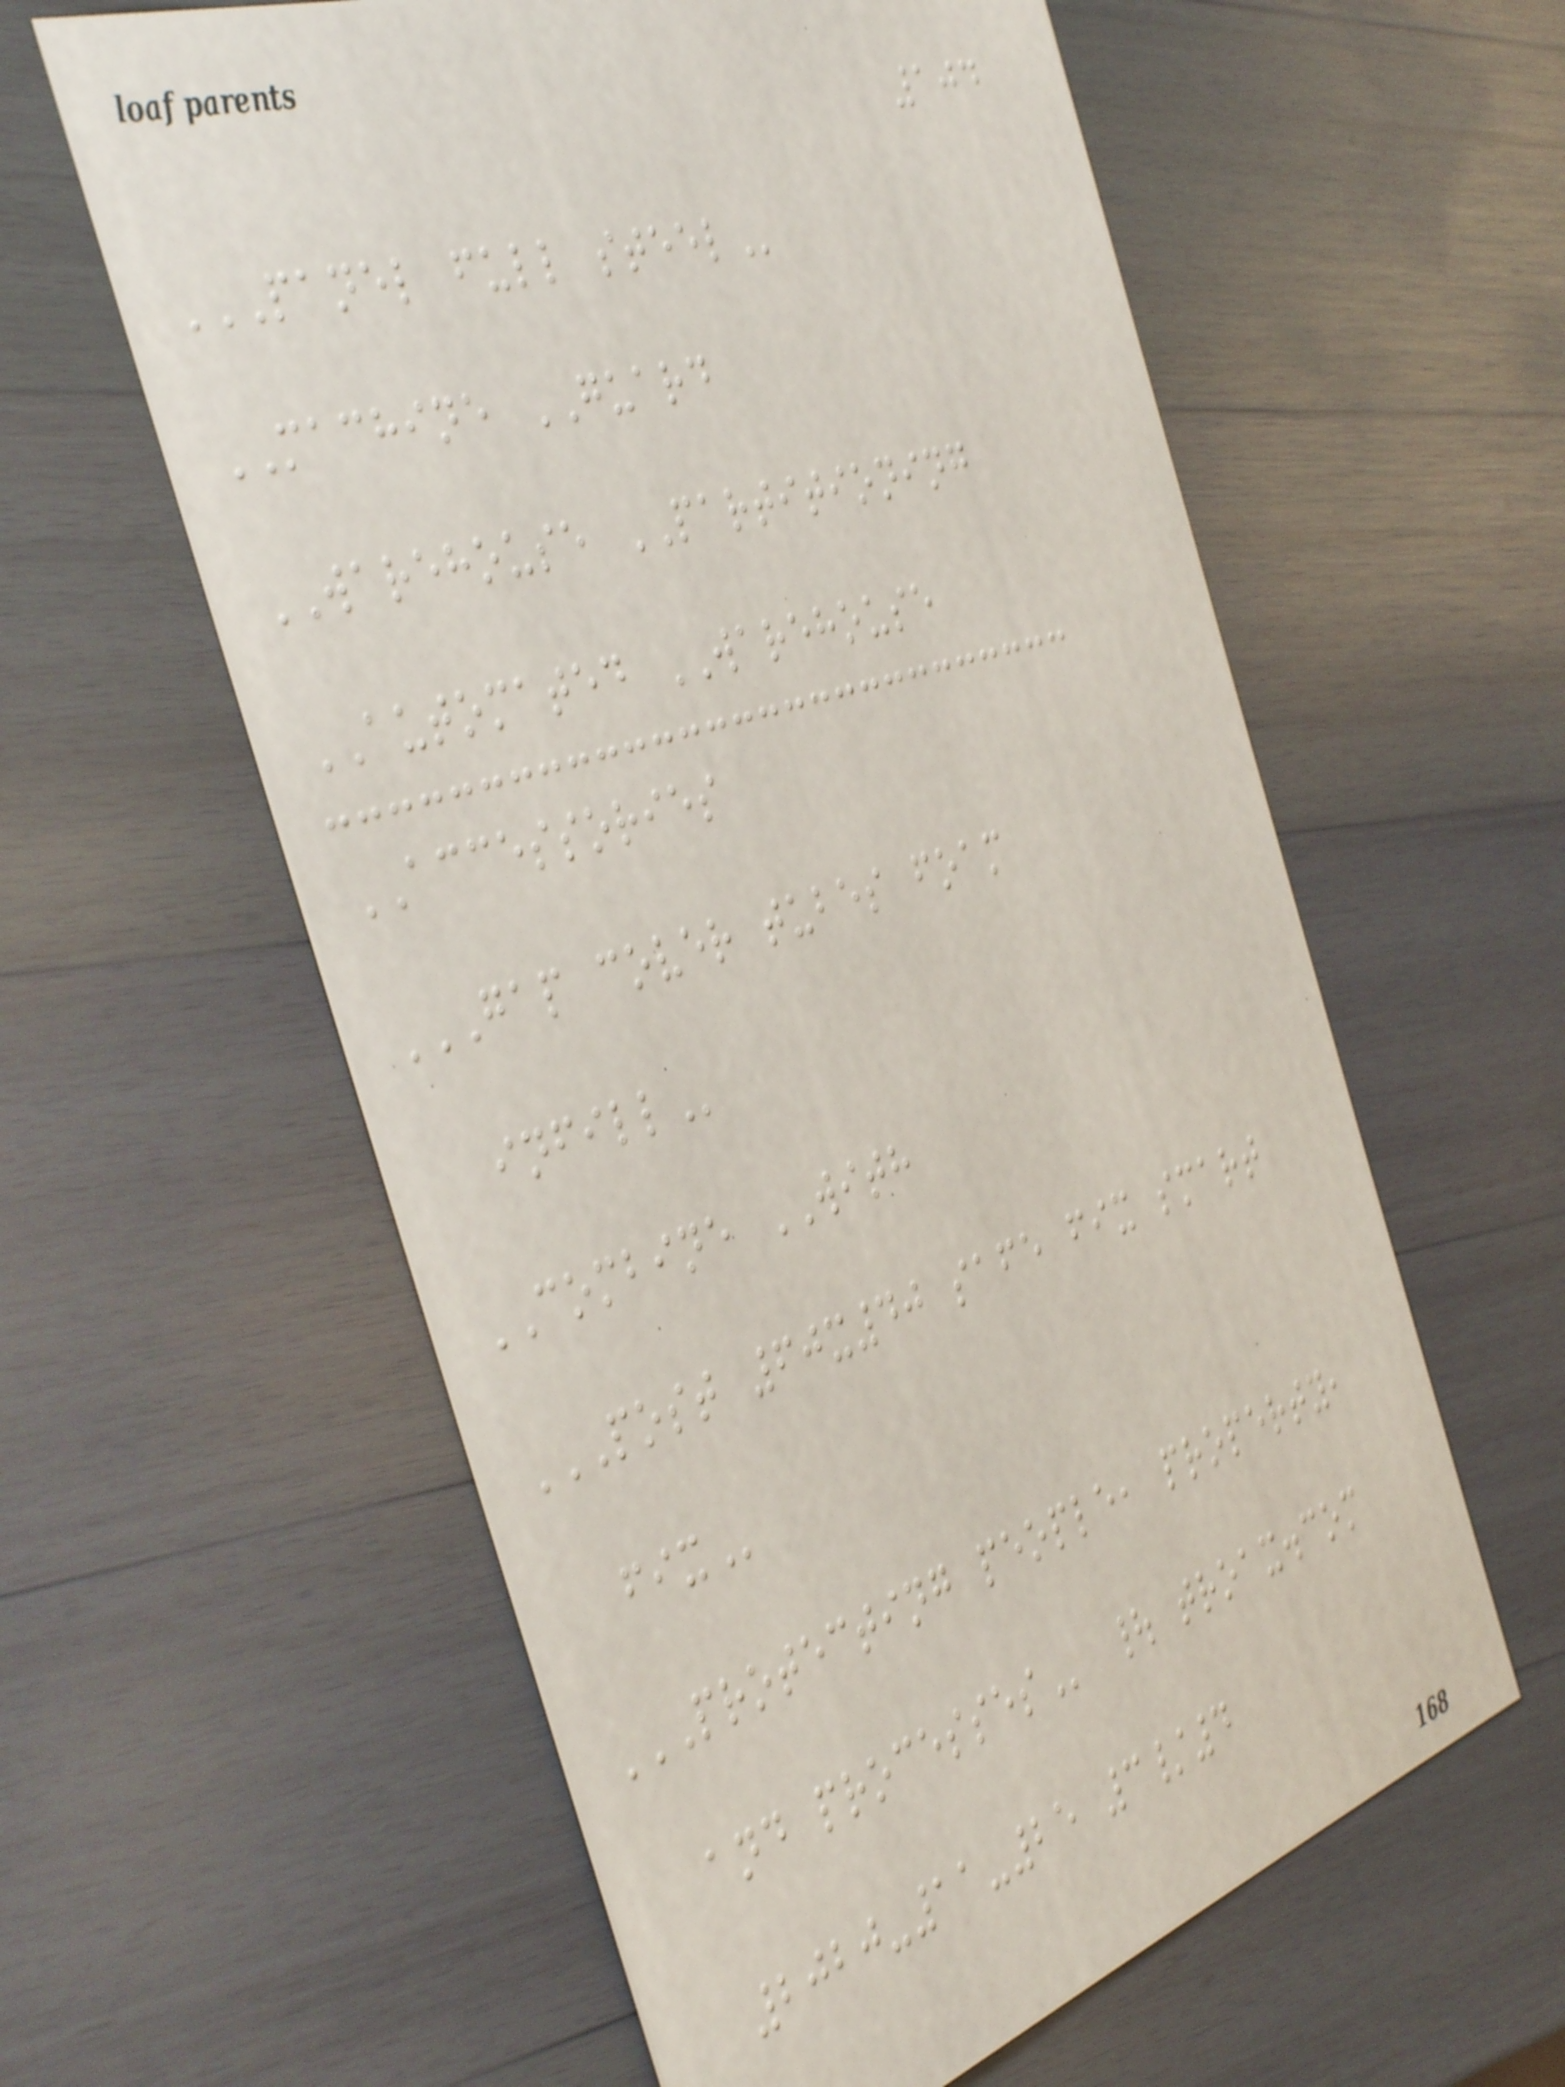104
PANEL FULL STEEL
MACHINE GUARD
WAREHOUSE PARTITIONING
AUTOMATED WAREHOUSE
ACCESSORIES
GAP COVER TUBES FOAM
INFILL
COMBINE WITH
POST 60X40 SAFE FIX SMART
FIX
PROTECTING PEOPLE, PROPERTY,
AND PROCESSES | troax.com
2020-11-25 3/4
